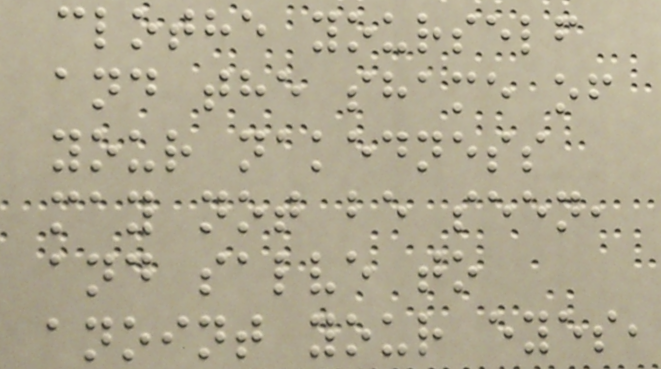clothe yourself
and the shame of
your nakedness
may not be seen,
and salve to
anoint your eyes,
